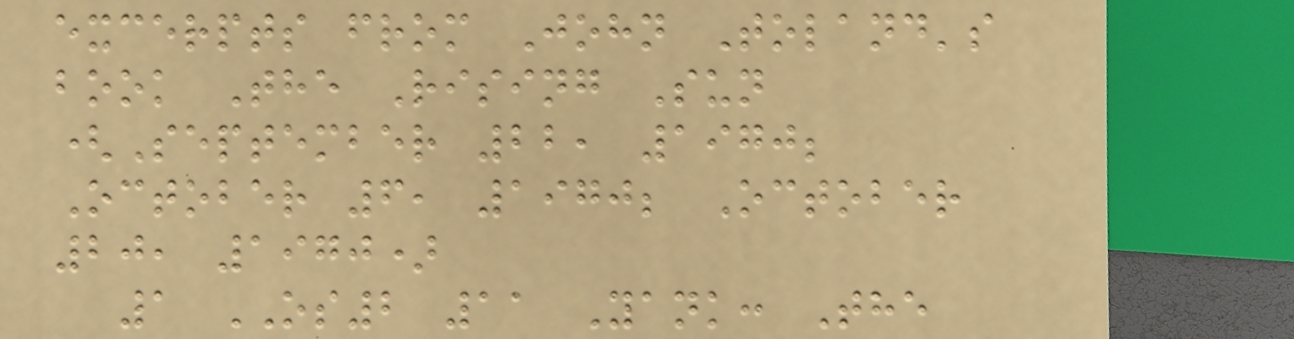excerpts from John Toland's
book The Rising Sun
(September 22, 1970;
October 6, 1970; October
20, 1970)
1 OS2 11 Yank: The
